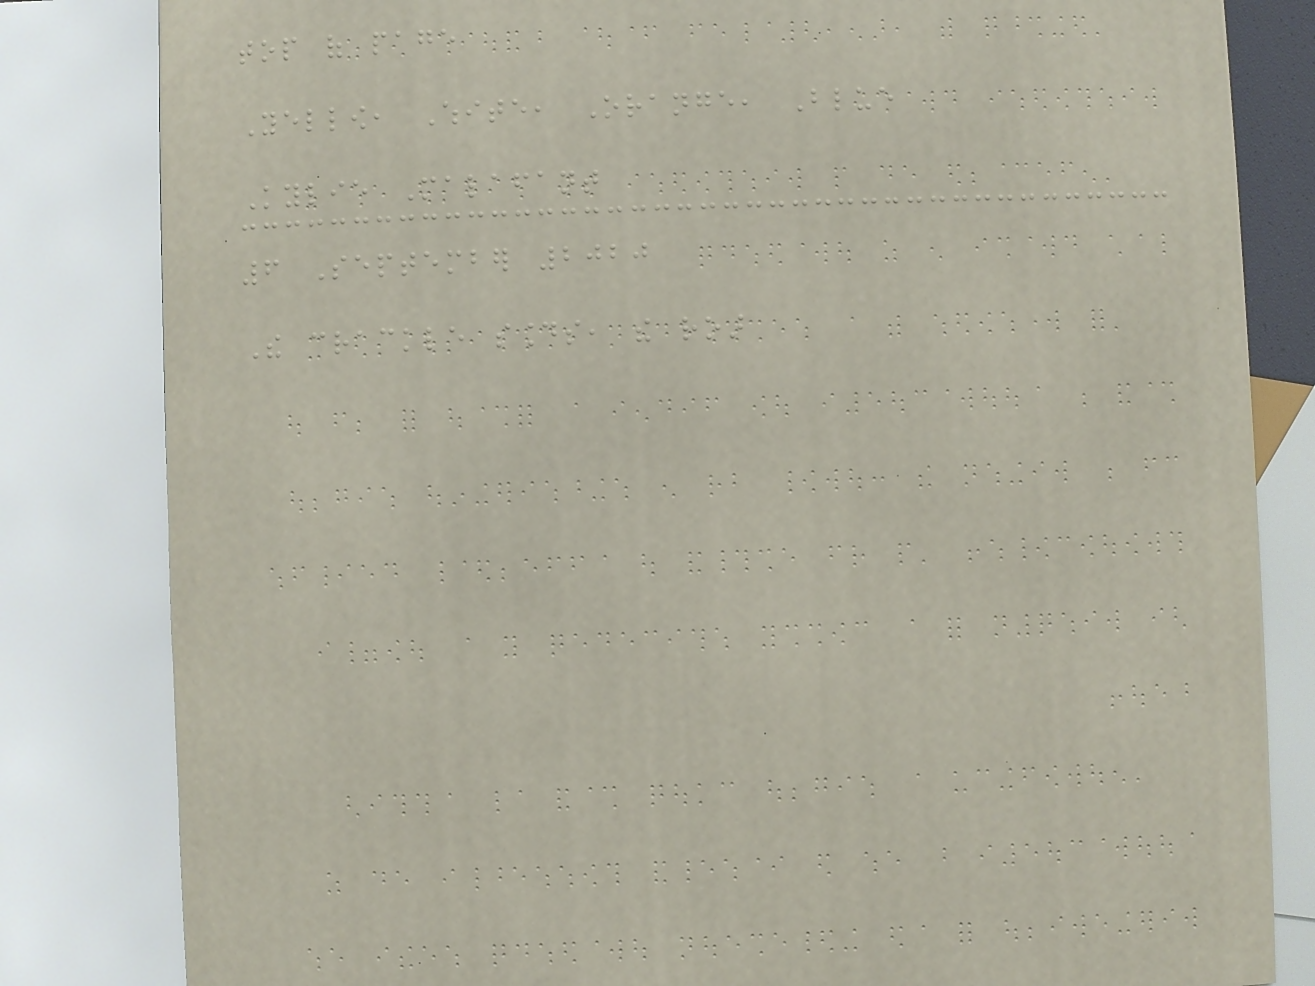top of page
Yellow, White, Orange, Blue
Kylie Malafant
6 September 2020
The crackle sounds, the roar
